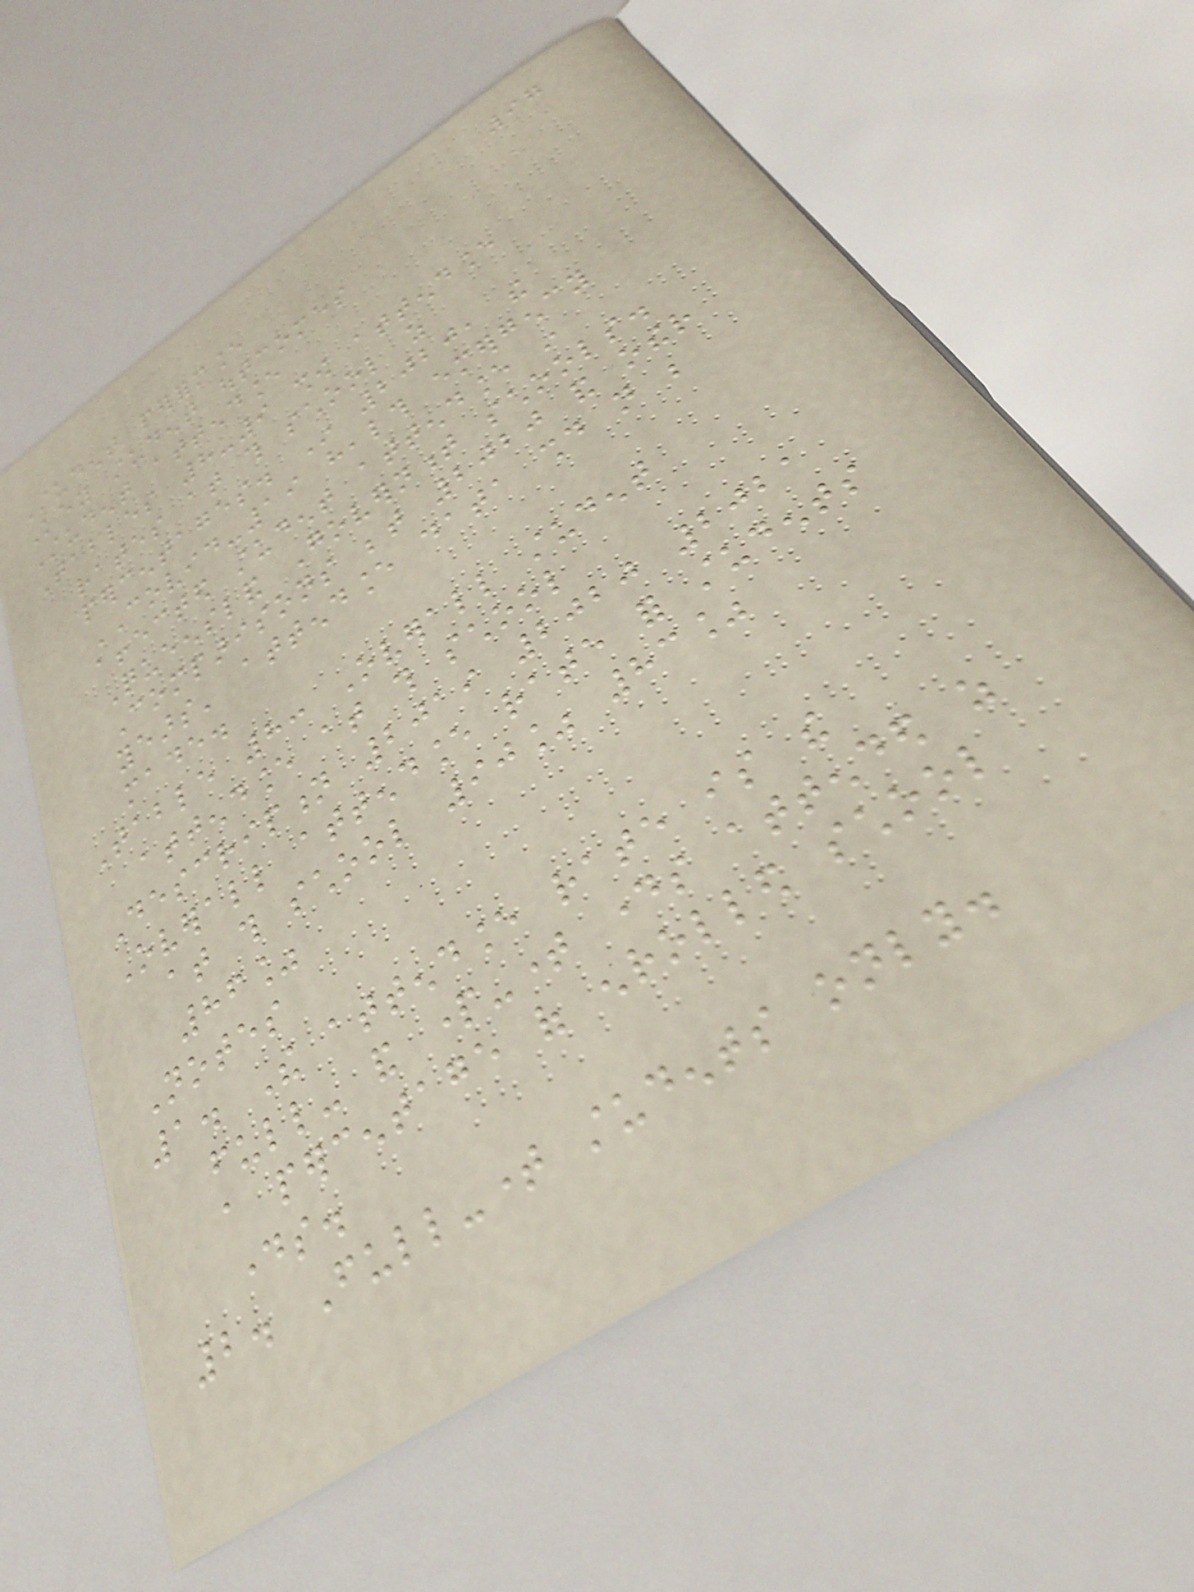97
Student performance
Key student outcomes
Student attendance
Tables 8-9 show attendance
rates at this school as
percentages. In 2020, the
COVID-19 health emergency
affected student attendance in
Queensland Government schools.
Comparisons between 2020 and other
years' attendance data should not be
made.
Table 8: Overall student
attendance at this school
Description 2019 2020 2021
Overall attendance rate for students
at this school 90% 83%
86%
Notes
1. The attendance rate is the
full- and part-time days attended as
a percentage of enrolled school
days.
2. Full-time students only.
